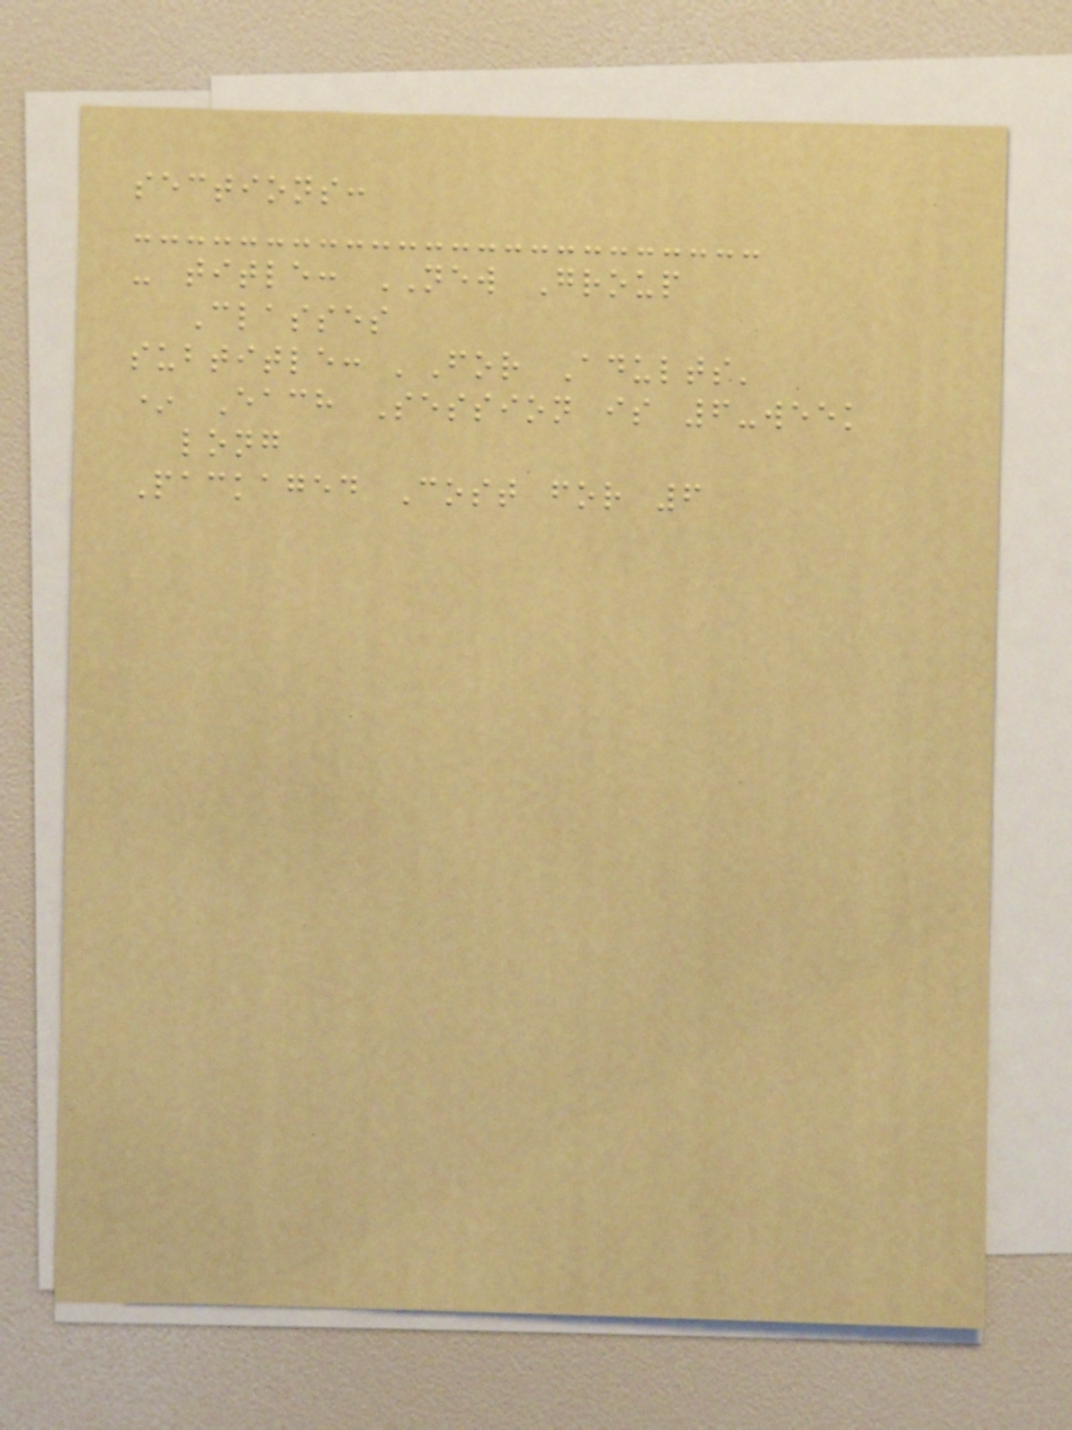sections:
- title: NEW Group
Classes
subtitle: 'For Adults'
* Each Session is 6-week
long
Packaged Cost for 6
